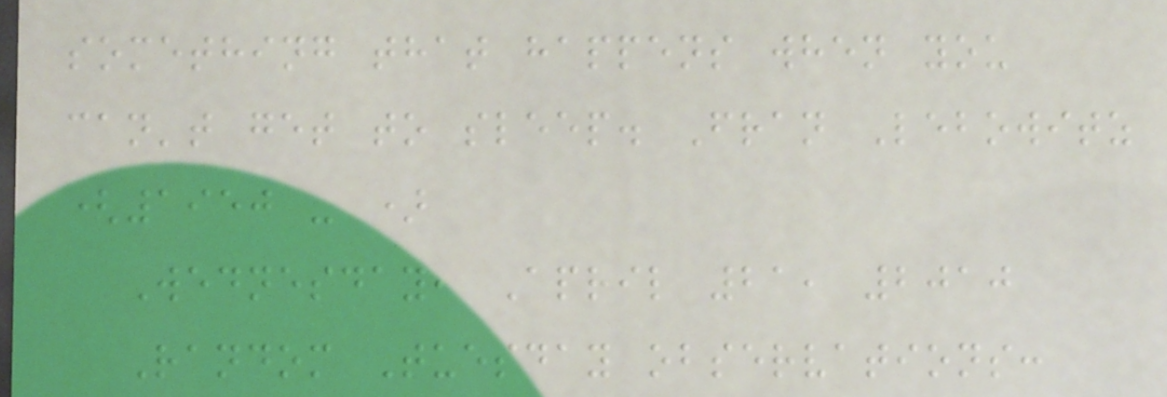something that happens when you
can't get to sleep. Fran Lebowitz
(1950 - )
Wednesday, April 21, 2010
Random Tuesday observations:
